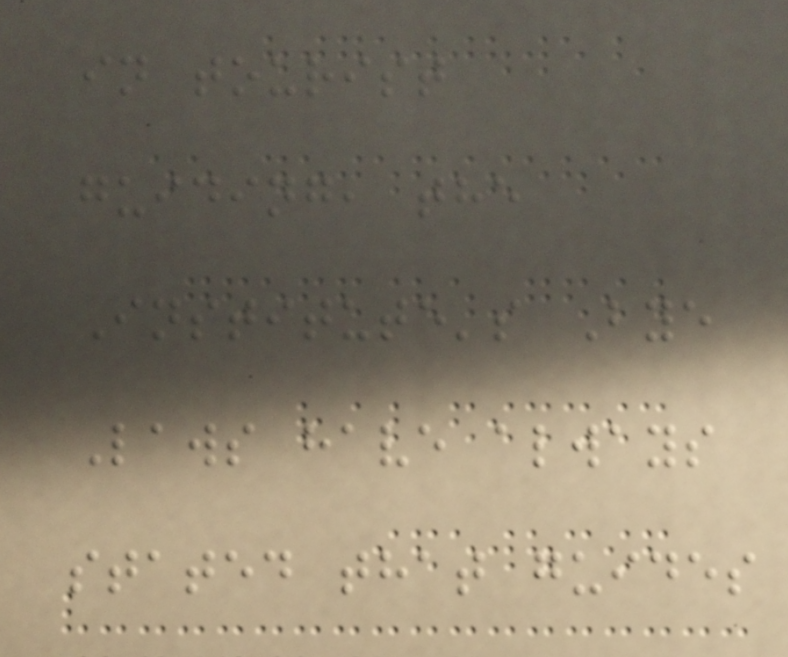in tourist
guiding, the
Institute's Bye
Laws have always
stated that guides
